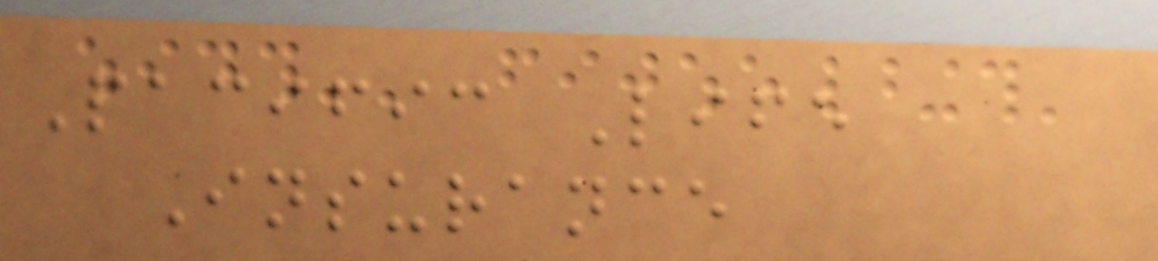Pacific Life
Insurance
